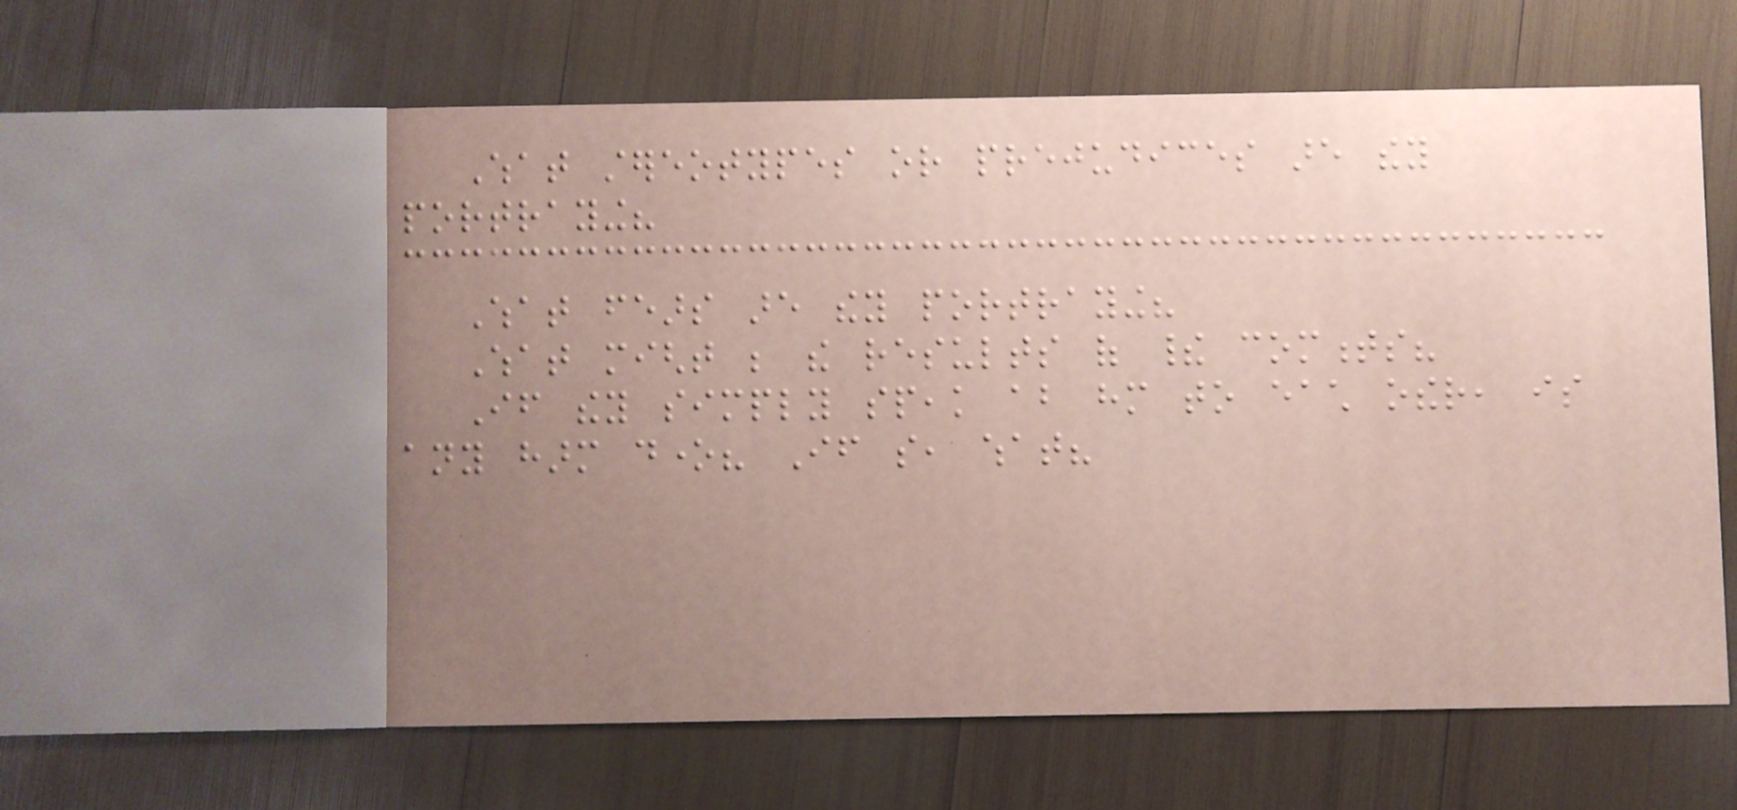What stereotypes or prejudices are they
portraying?
What fears are they portraying?
What might be the results of their comments?
If they simply speak about him to each other, is
any harm done? If so, what?
